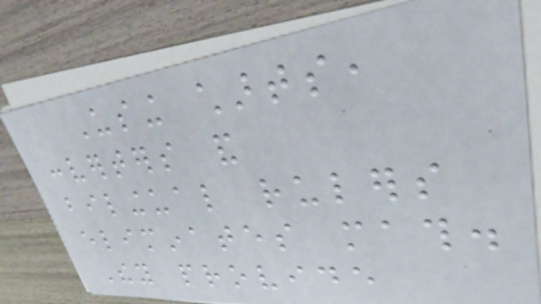Using charts,
converters and
bilingual rulers
eliminates math.
They provide
